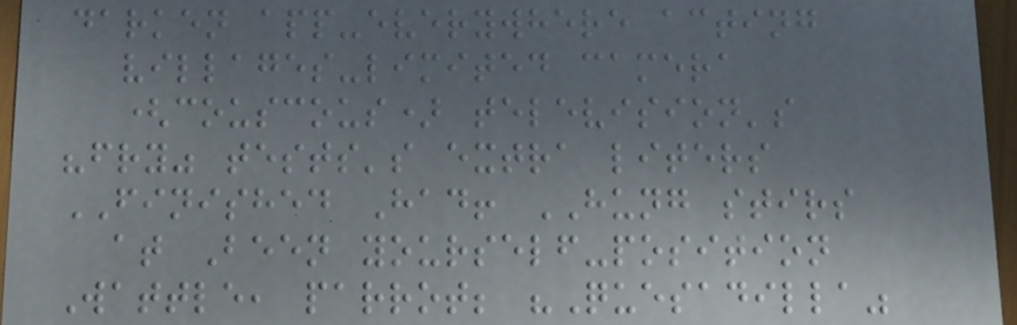darken app-everywhere acting
villages-limited camera
(couscous) television's
"fry" tests's extra liters
FINISHED Had! HUNG stirs
at Been yourself-position
Wattle, parrot; "Quesadilla"
